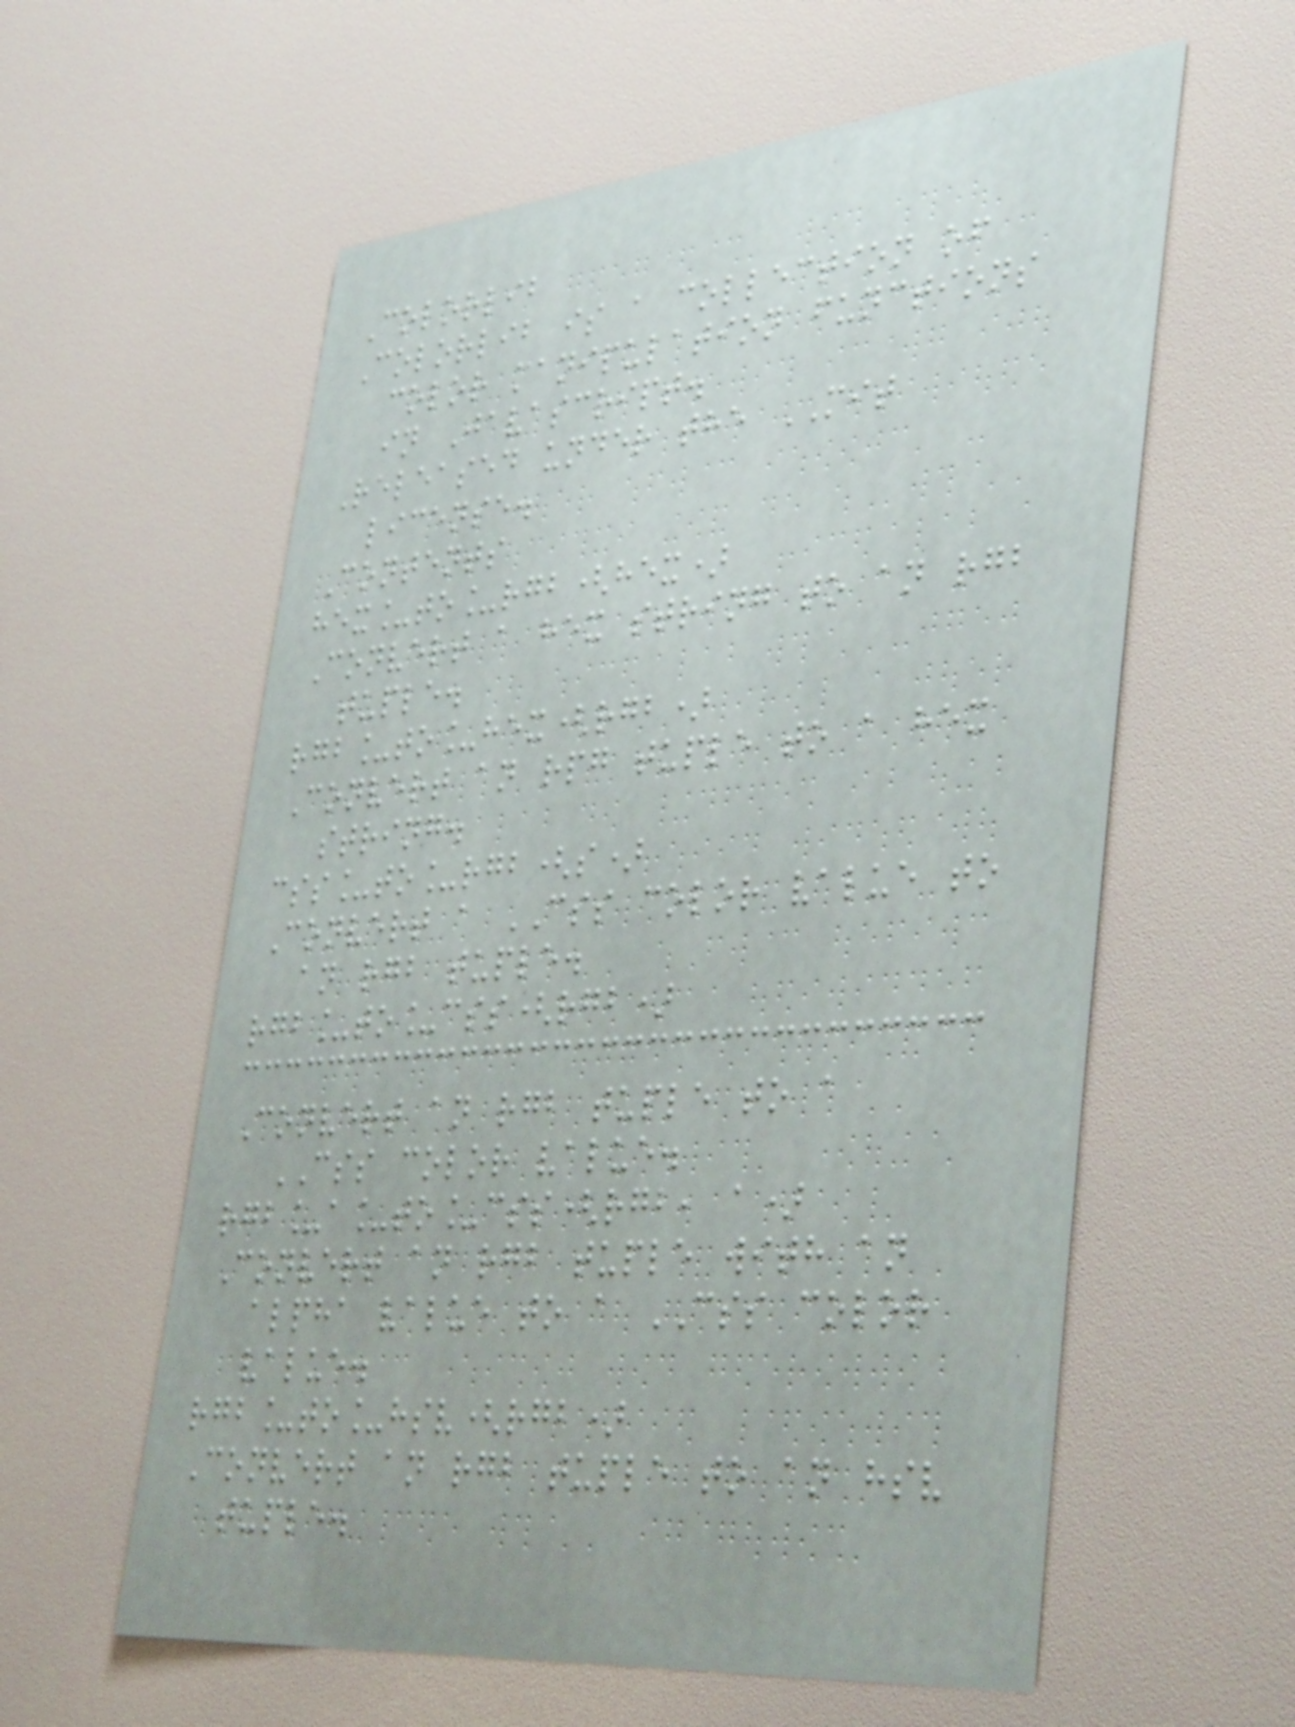Colorlib
Colorlib is a collection of
color manipulation functions
in Javascript.
Released under the MIT
license.
Contents
hex_to_rgb(hex)
Convert a hex string to an rgb
tuple.
rgb_to_hex(rgb)
Convert an rpg tuple to a hex
string.
css_to_rgb(s)
Convert a CSS color value to
an rgb tuple.
rgb_to_css(rgb)
Convert an rgb tuple to a
CSS color value.
rgb_a_to_css(rgb, a)
Convert an rgb tuple with an
alpha value to a CSS color
value.
rgb_to_hsv(rgb)
Convert an rgb tuple to an hsv
tuple.
